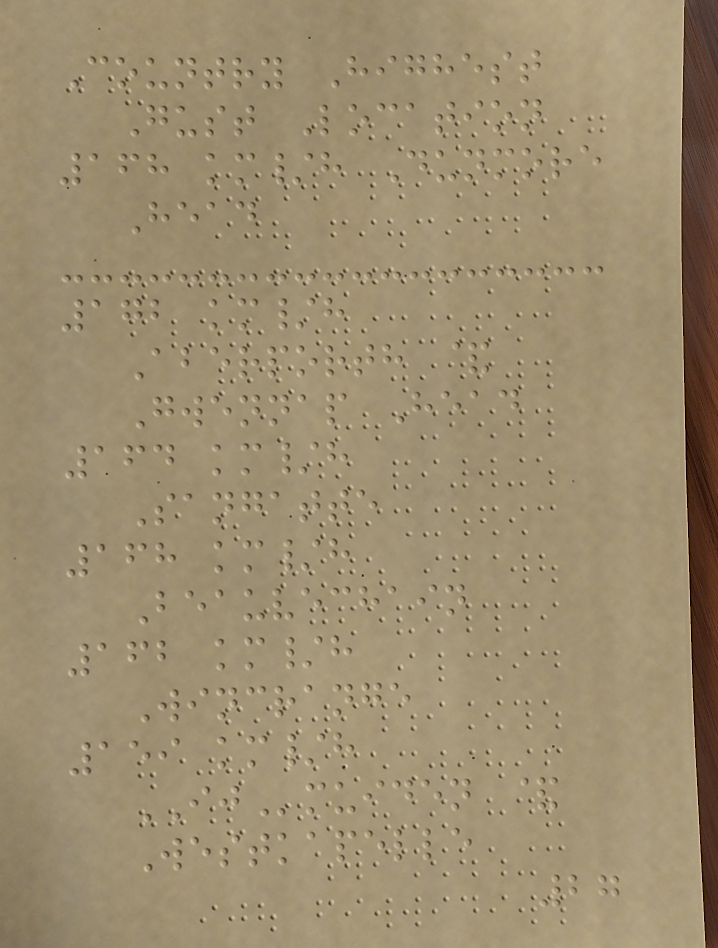Country Highest
Gust Location
168 km/h Dunmore
Head
172 km/h
Aberporth &
Gwennap Head
164 km/h
Sangatte
168 km/h
Beauvechain
162 km/h
Wincrange
159 km/h
IJmuiden &
Westkapelle
27
